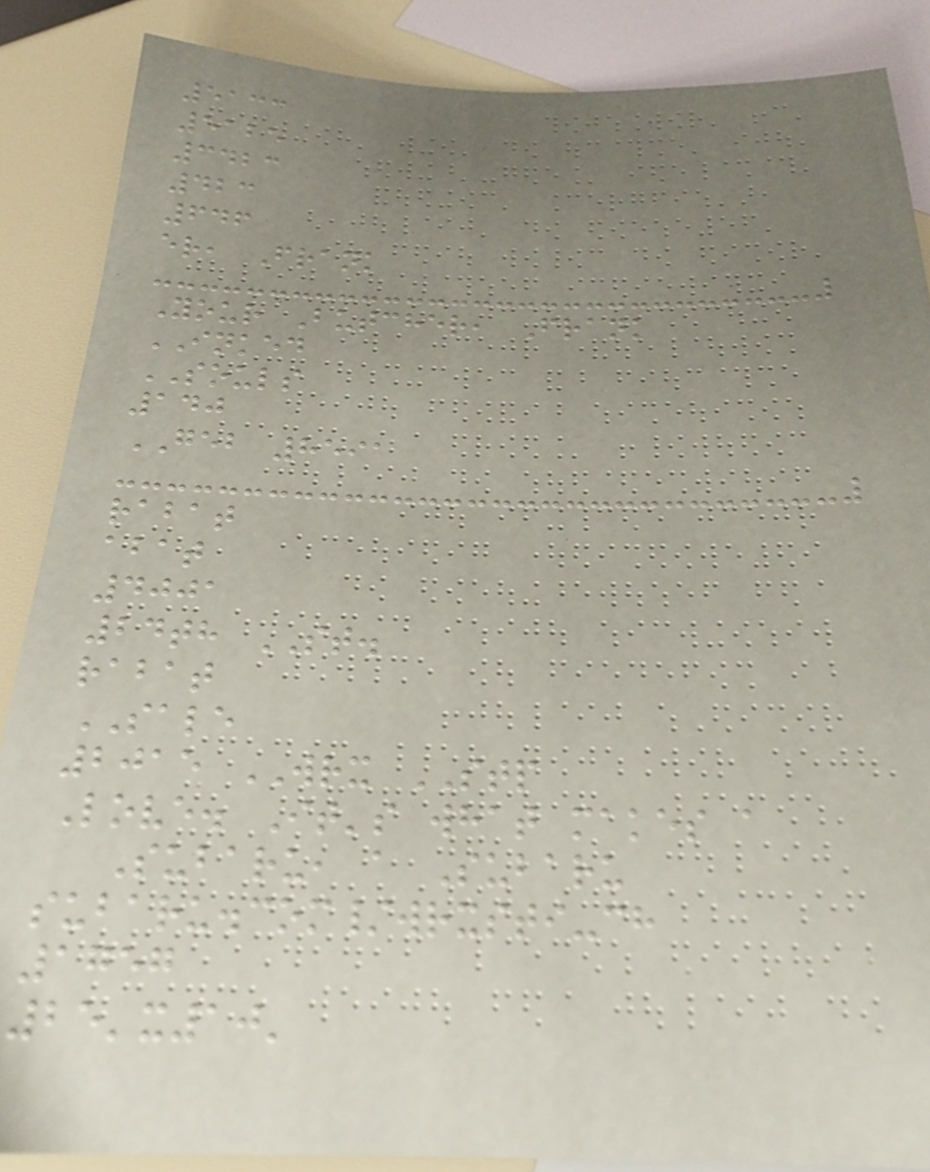5133
5125
3423
423
646
er, Frank
Your Butcher, Frank
INKED
SOULS
140
GEB 8591
rabat
abat
4001
24th ST.
rabat
SALE
2015 WRX STP
Love. It's what makes a
Subaru, a Subaru
subaru.com/wrxsti-ch
1757
25'x10'
